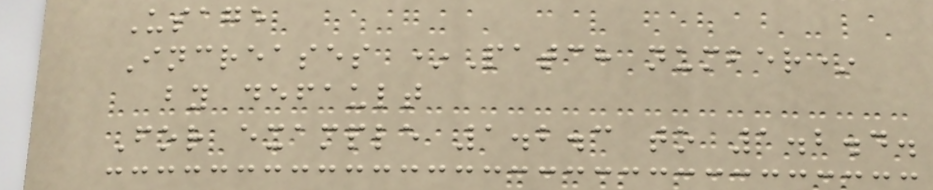Usage
Increases *Patch number*
by default
For example 1.2.3 to 1.2.4.
